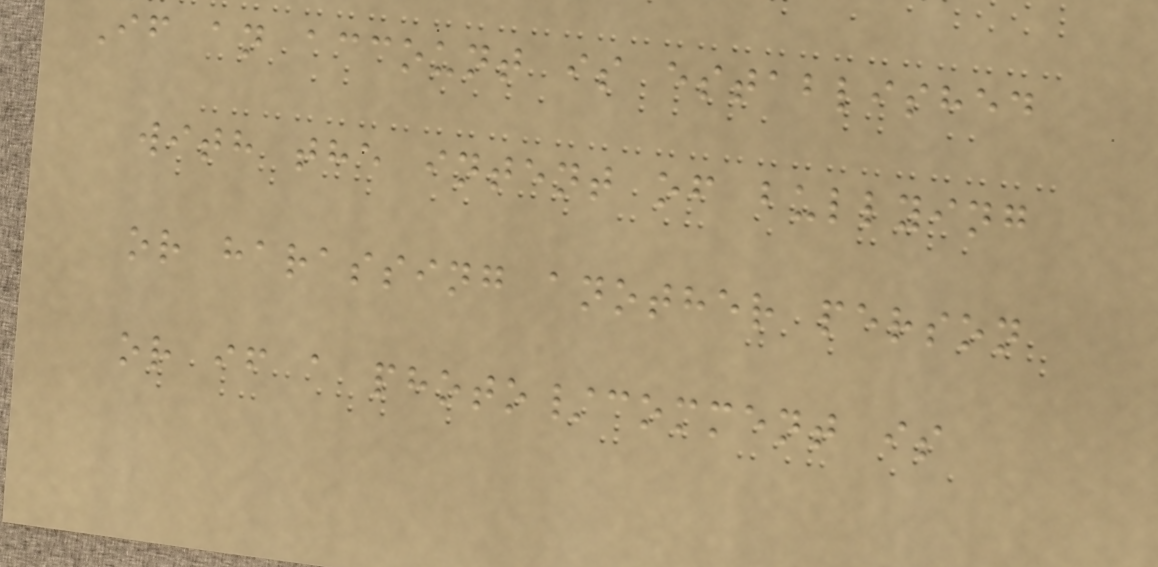If an account is established
with the intent of bullying
or harassing another person
or if a photo/comment is
